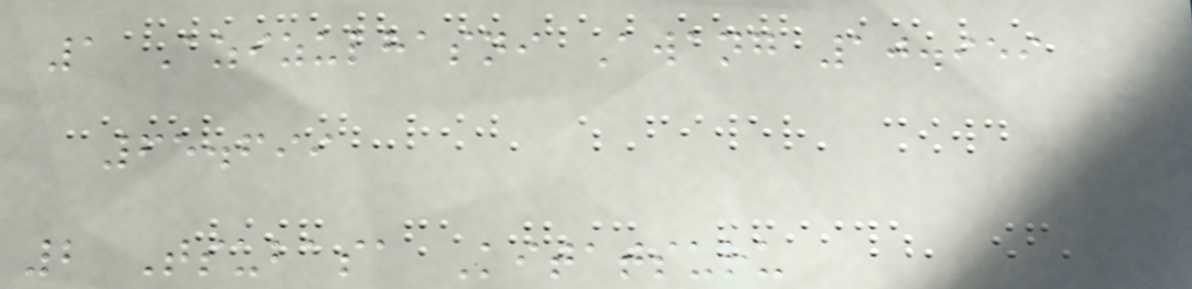1 Azizulhasni Awang 10.959
65.699
2 Tsubasa Kitatsuru
